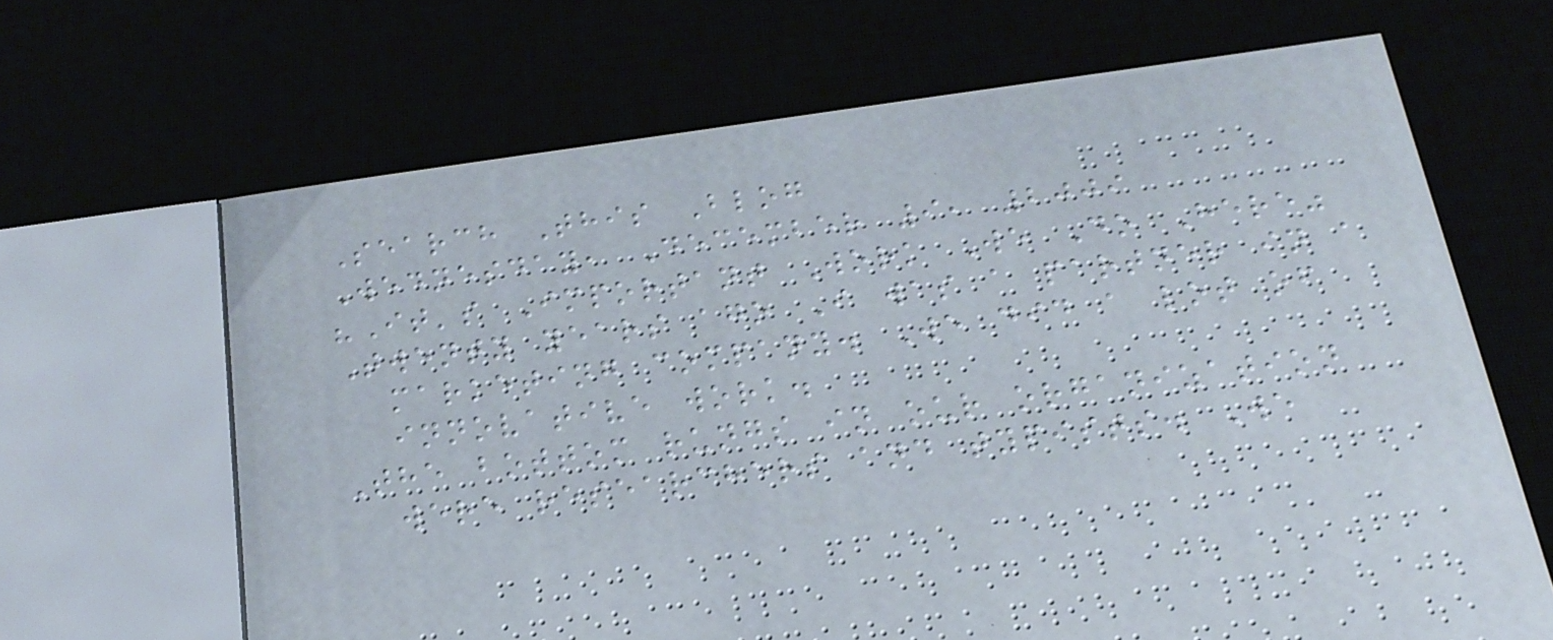Search This Blog
Wednesday, December 9, 2009
"It's Important Work We Do Here"
Twenty years ago I was a partner in a
marketing company. We did a lot of
innovative work.
The bottom rungs in our organization
were researchers and typists. We
